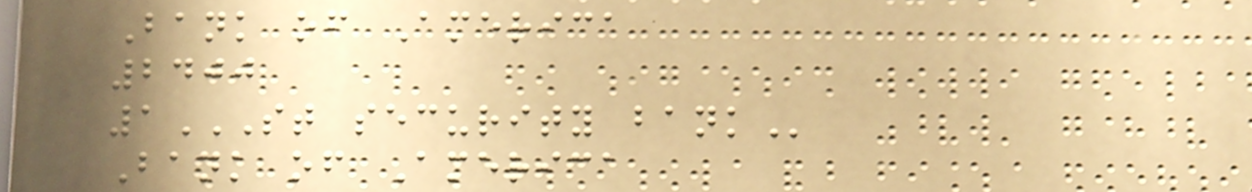Bank of America
2400
1ST SECURITY BANK
Bank of America
